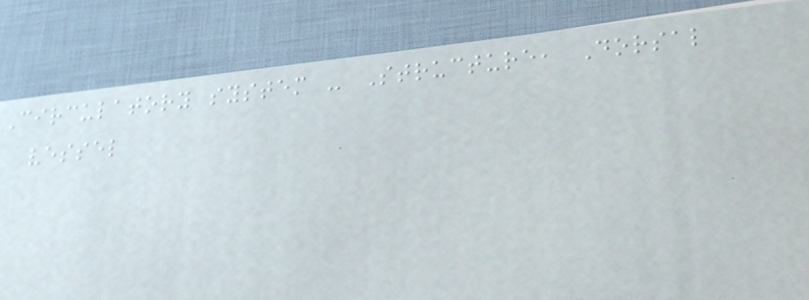Circulatory system - Structure, Dorsal
vessel
